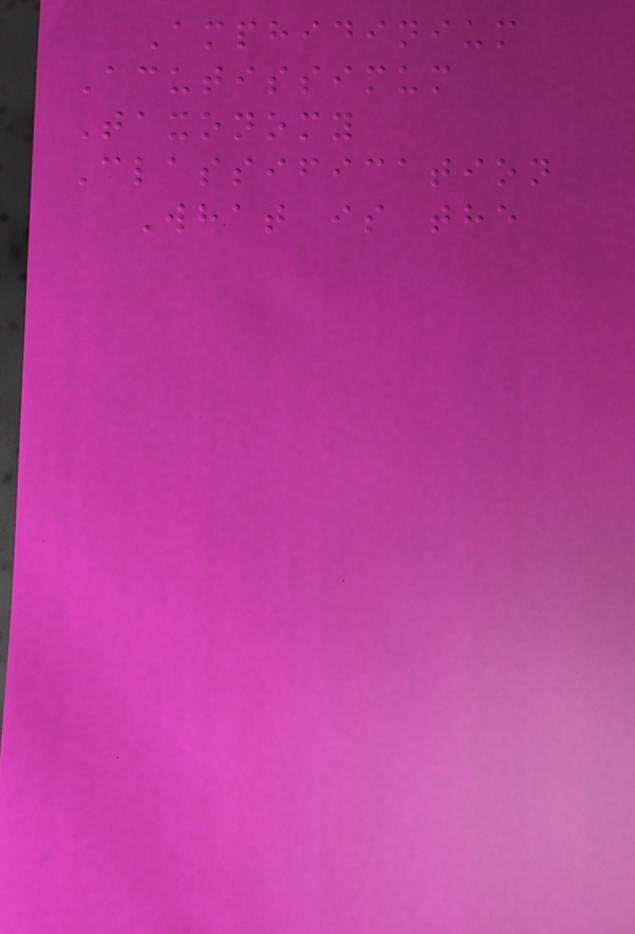Amphidinium
Acutissimum
Taxonomy
Classification
What is the
